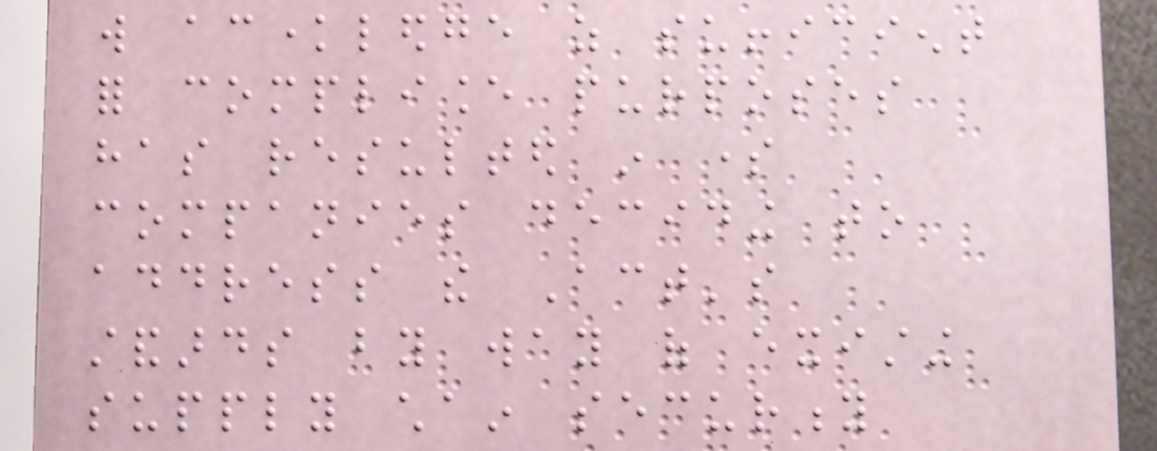will acknowledge as sufficient
for compliance purposes
has resulted in some
companies deciding to
address the Act's
standards by way of existing
supply chain security
